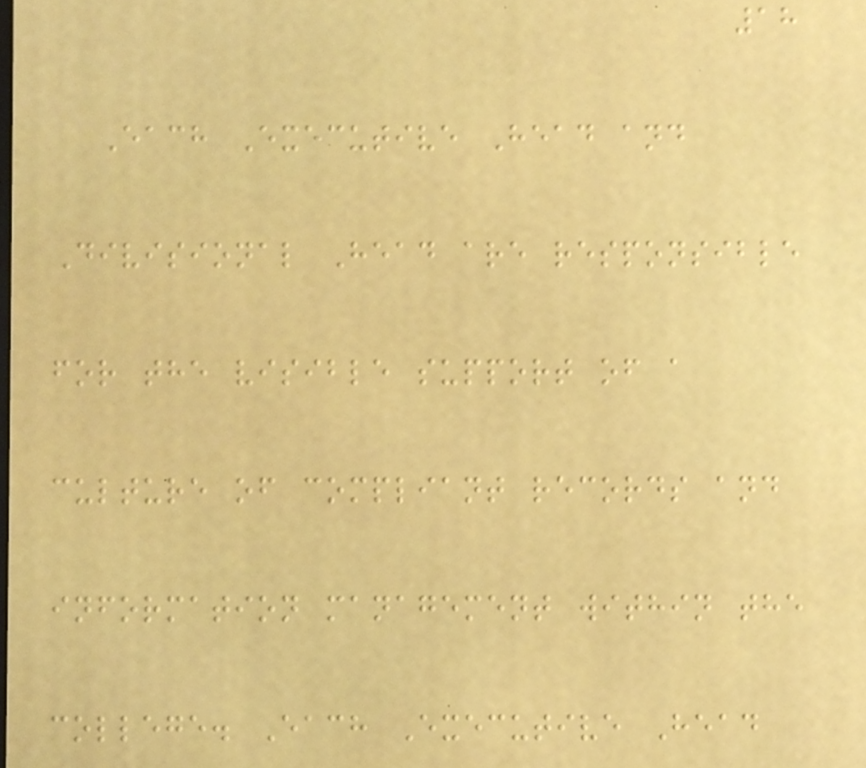18
Each Executive Head and
Divisional Head are responsible
for the visible support of a
culture of compliant records and
information management within the
college. Each Executive Head
